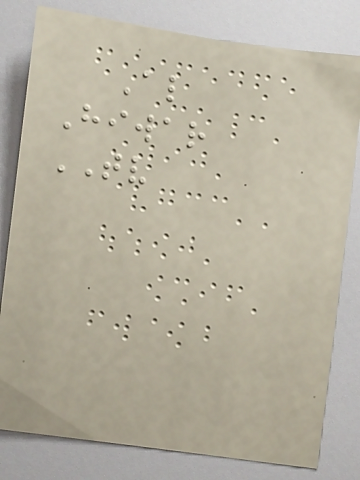Al
Hiwar
TV
